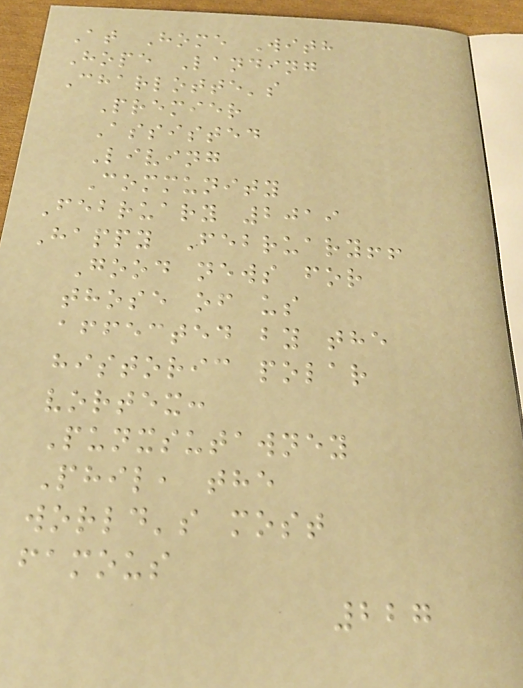At Home With
Hope Landing
Charlotte's
Premier
Assisted
Living
Community
February 2019
Happy February!!
Good news for
those of us
affected by the
historic polar
vortex:
Punxsutawney
Phil, the
world's most
famous
227
